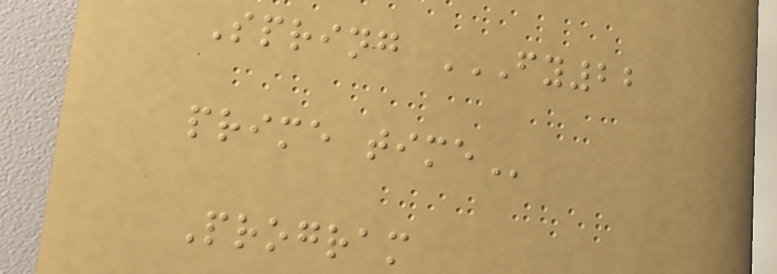Spring FY22
PRIME TIME
Program
